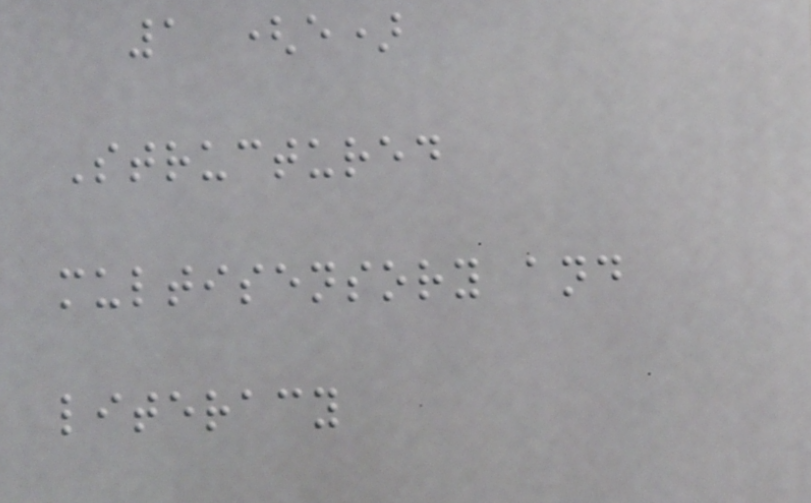1 (e)
Structured
multisensory and
literacy
